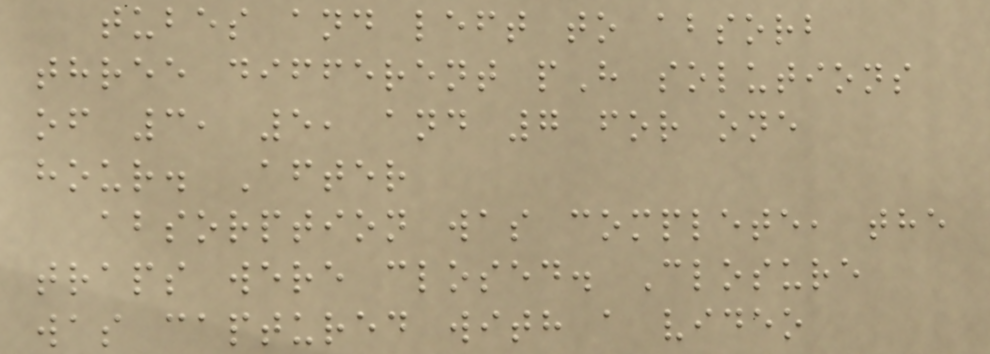tubes and left to absorb
three different pH solutions
of 3, 5, and 7 for one
hour. After
absorption was complete, the
traps were closed. Closure
was captured with a video
